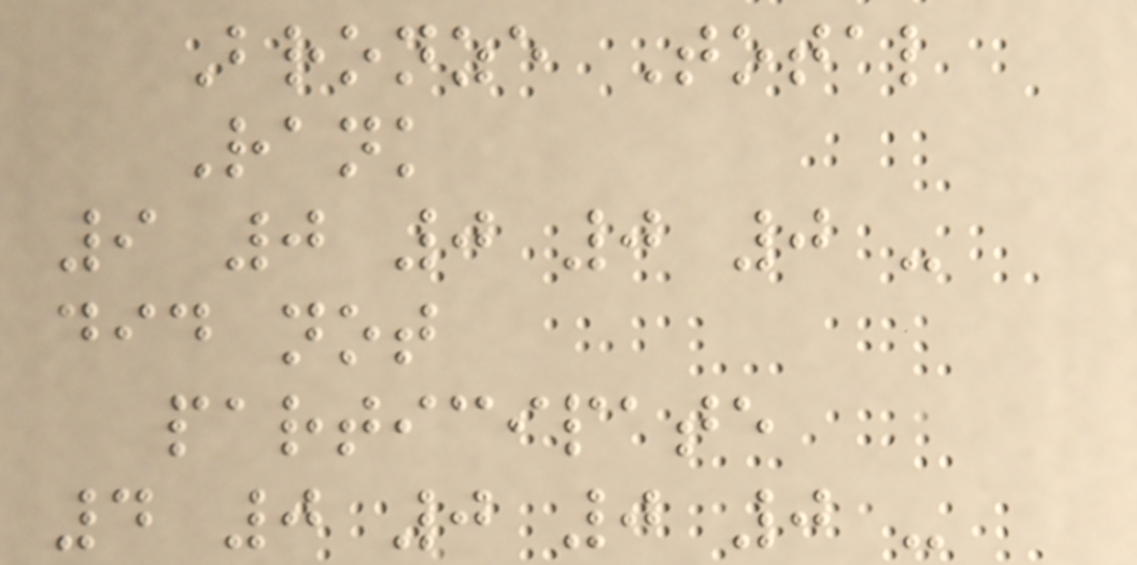Bronze Total
Rank
9 0 0 0 0 -
did not
participate
4 0 0 0 0 -
